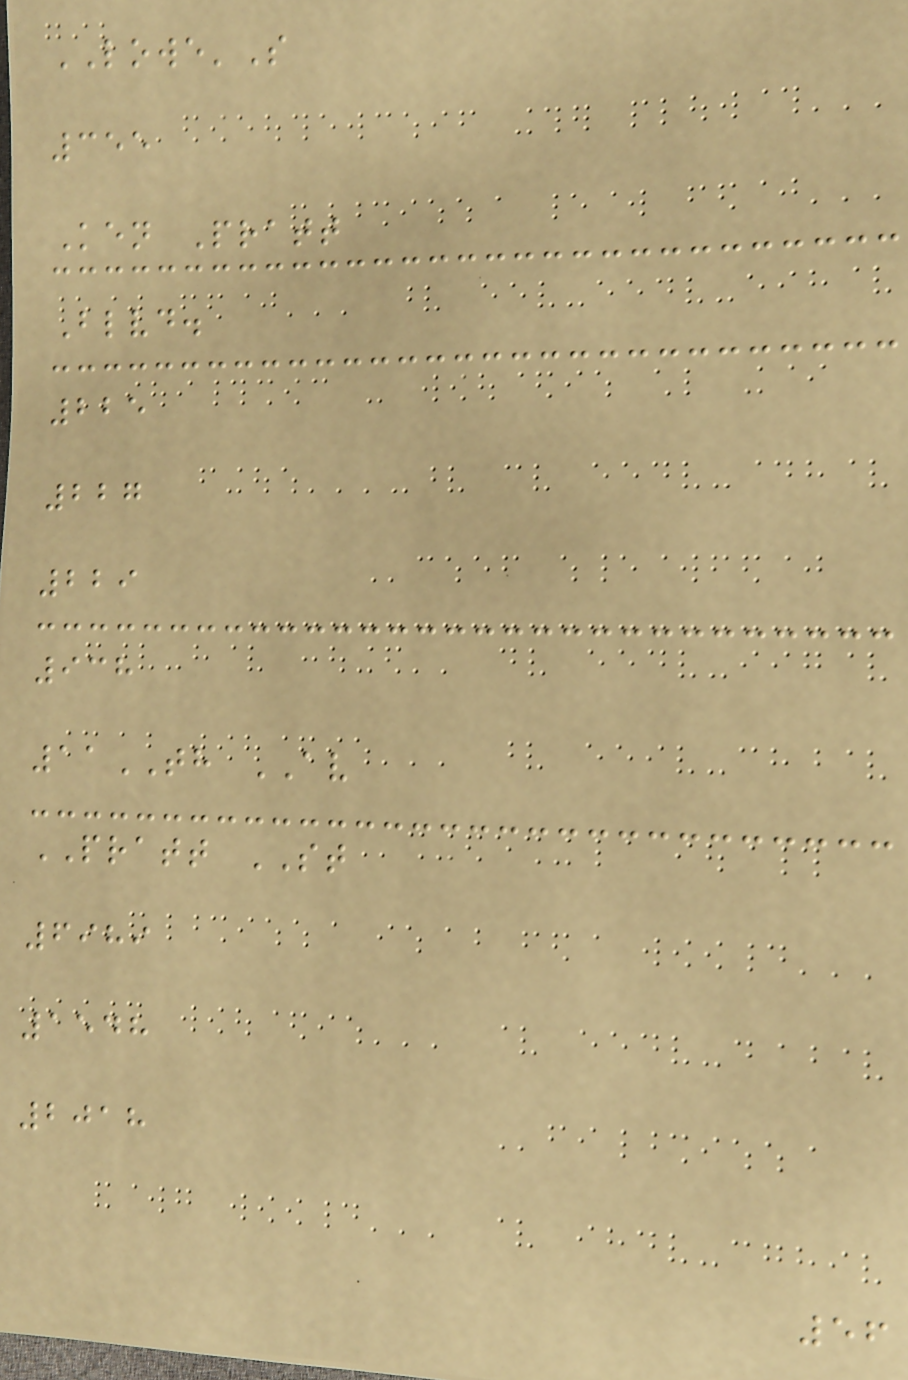LOWE'S
355
Ken Pratt
Blvd.
225
227
229
938
11TH AV
PRATT ST
6989
1548
2018
56
